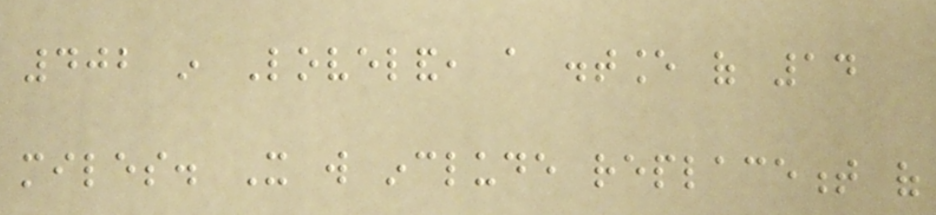402 in Loveland, a distance of 14
miles. It will include replacement of
